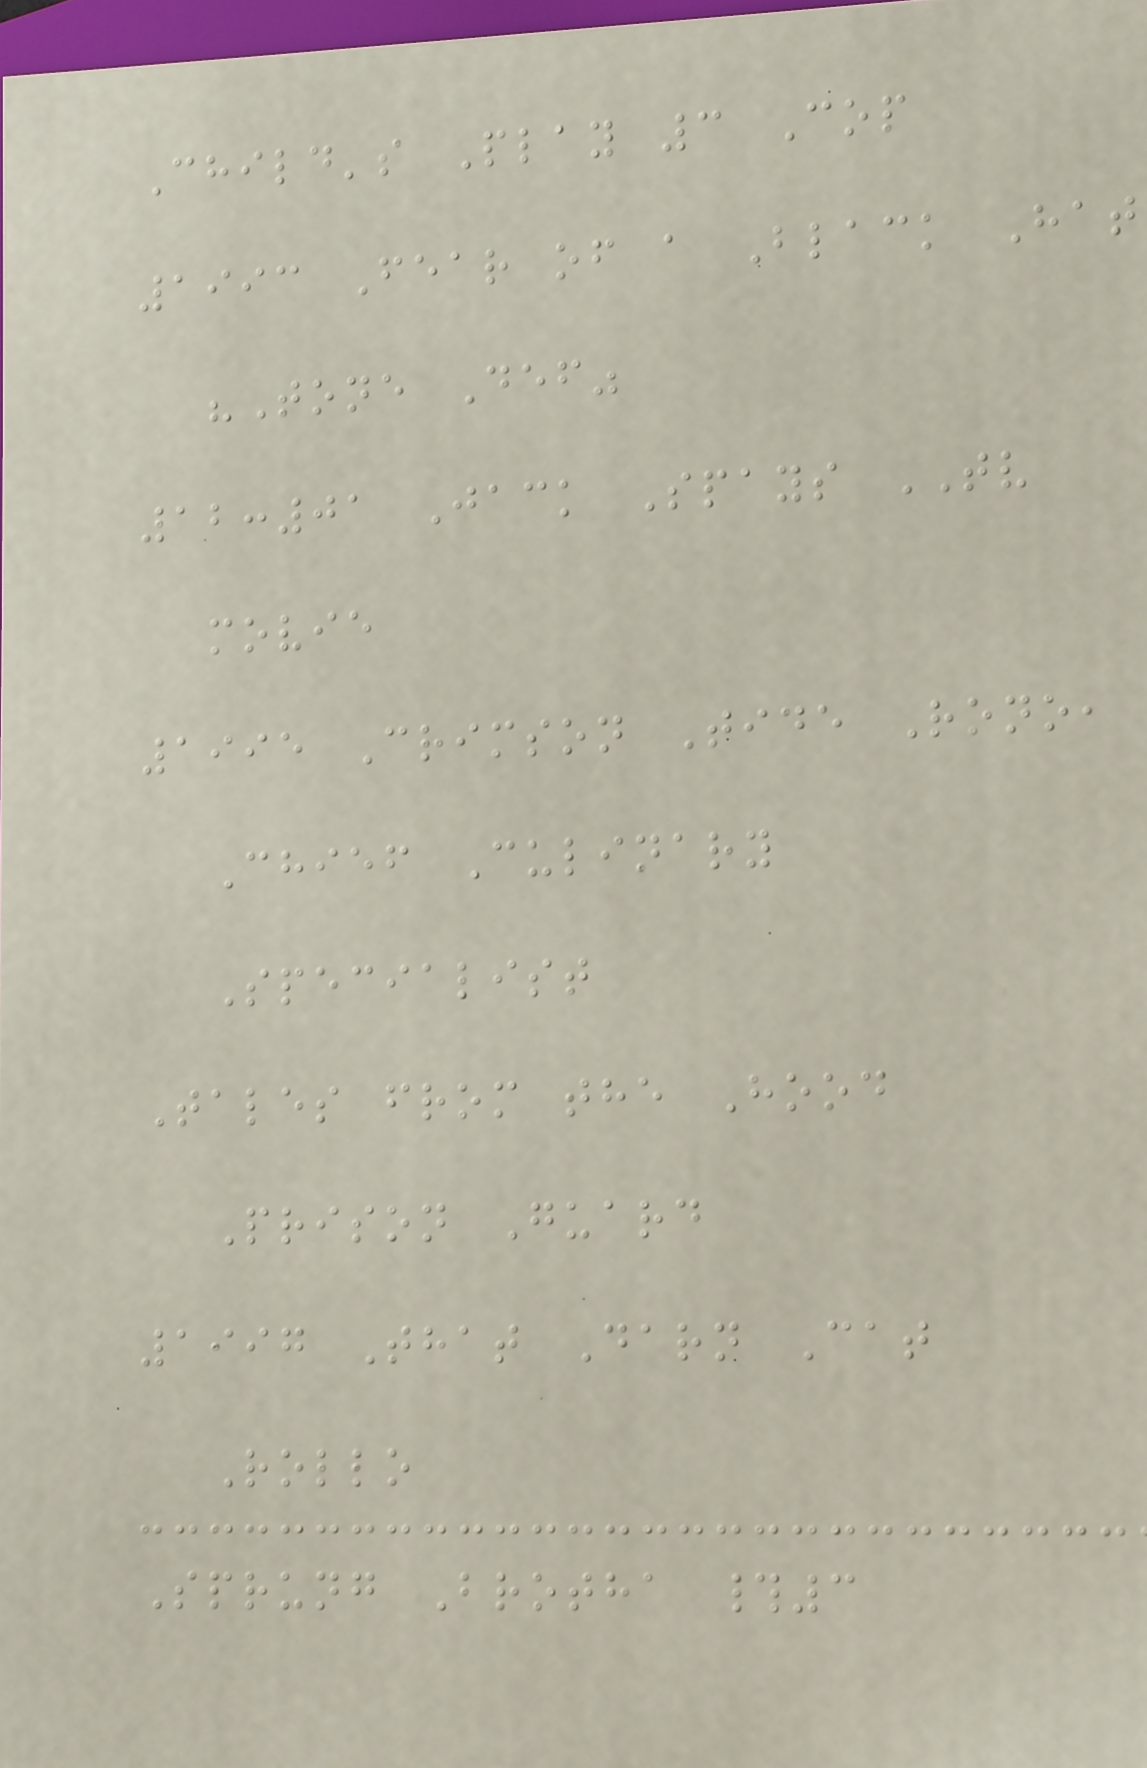Child's Play 3 Cop
1993 Fear of a Black Hat
"Tone Def"
12:01 Jack Spays TV
movie
1995 Crimson Tide Rono,
Chief Culinary
Specialist
Tales from the Hood
Prison Guard
1997 That Darn Cat
Rollo
Sprung Brotha #3
